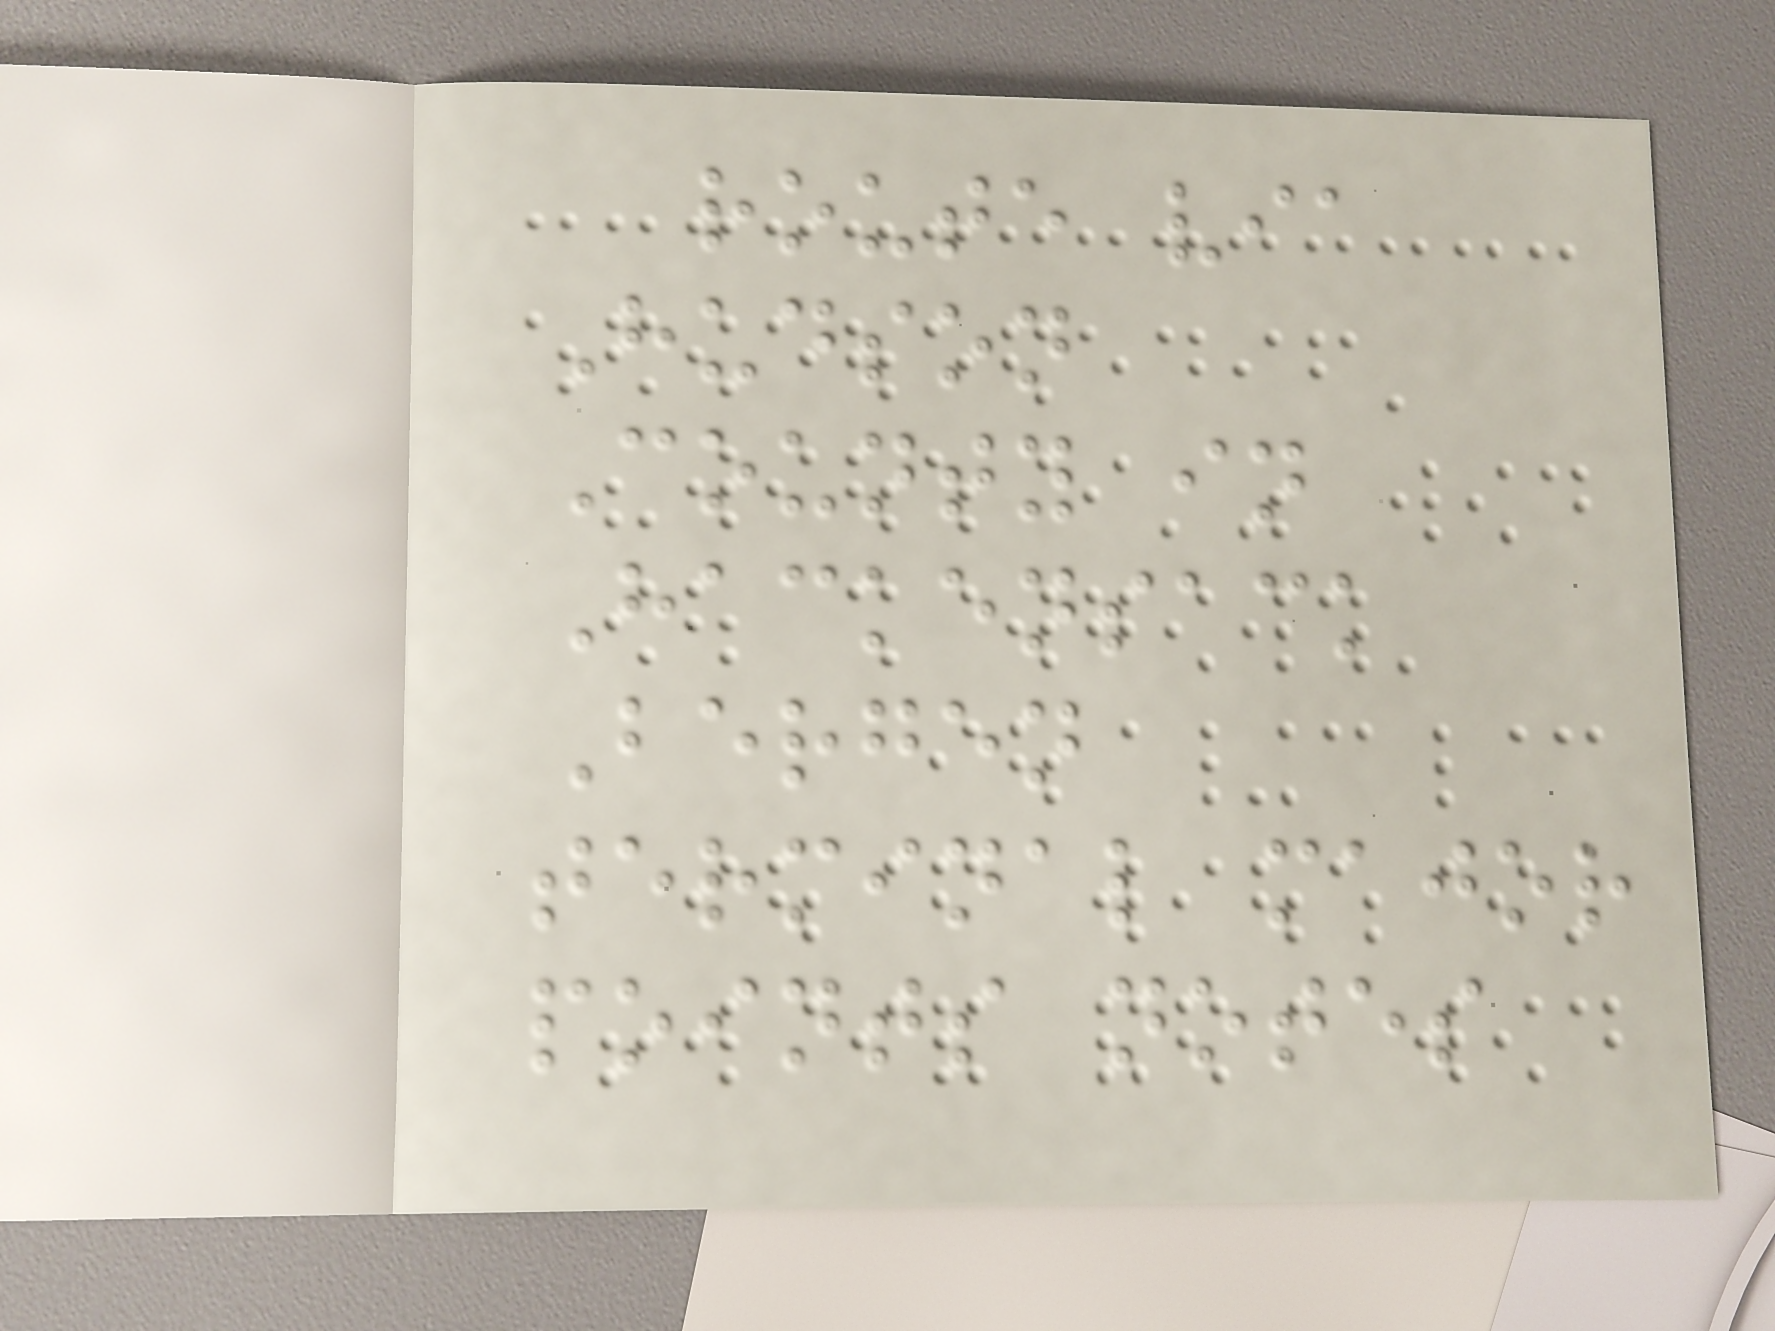route via
Hudson
County in
Hackensack
Bergen
terminal major
points notes
